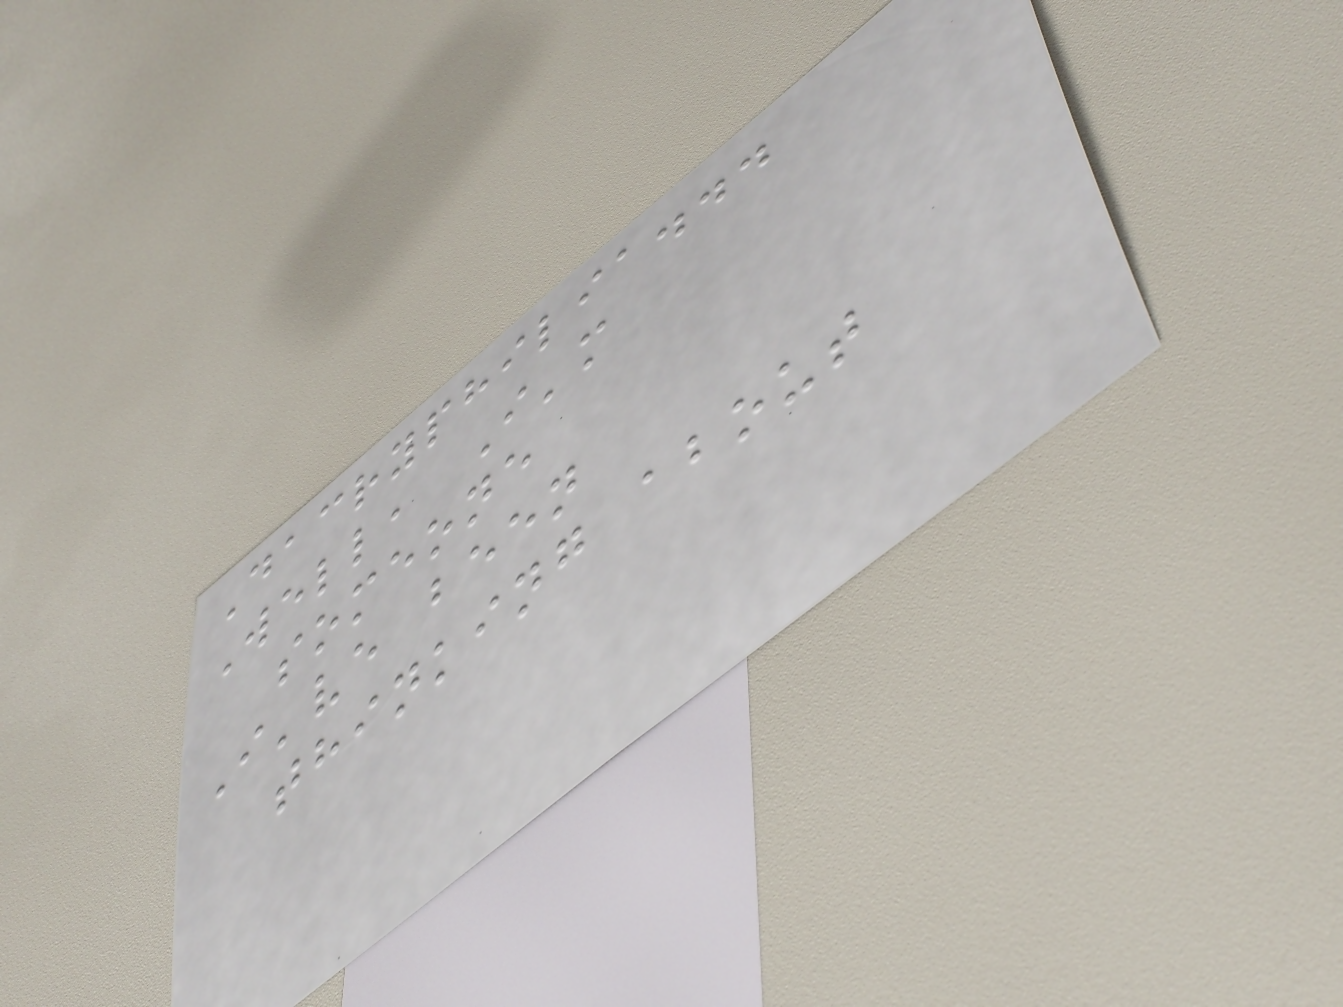Dacryphilia...
Well, I'm
someone
I've been
thinking about
